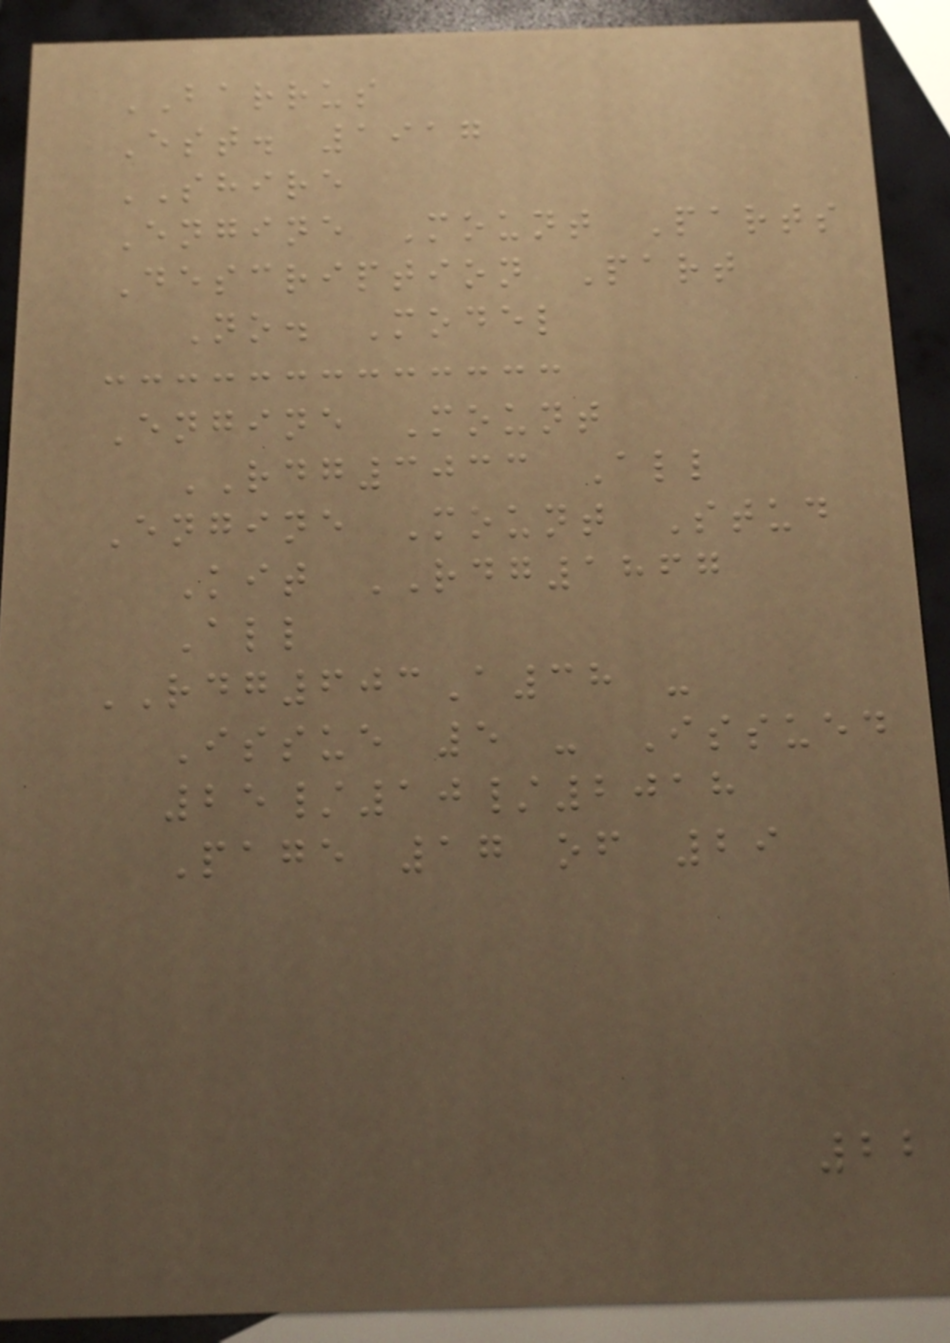BARRUS
Est. 1917
SHIRE
Engine Mount Parts
Description Part
No. Model
Engine Mount
RDG3033 All
Engine Mount Stud
Kit RDG1867
All
RDG603A38 -
Issue 5 - Issued
25/10/2018
Page 17 of 29
22
